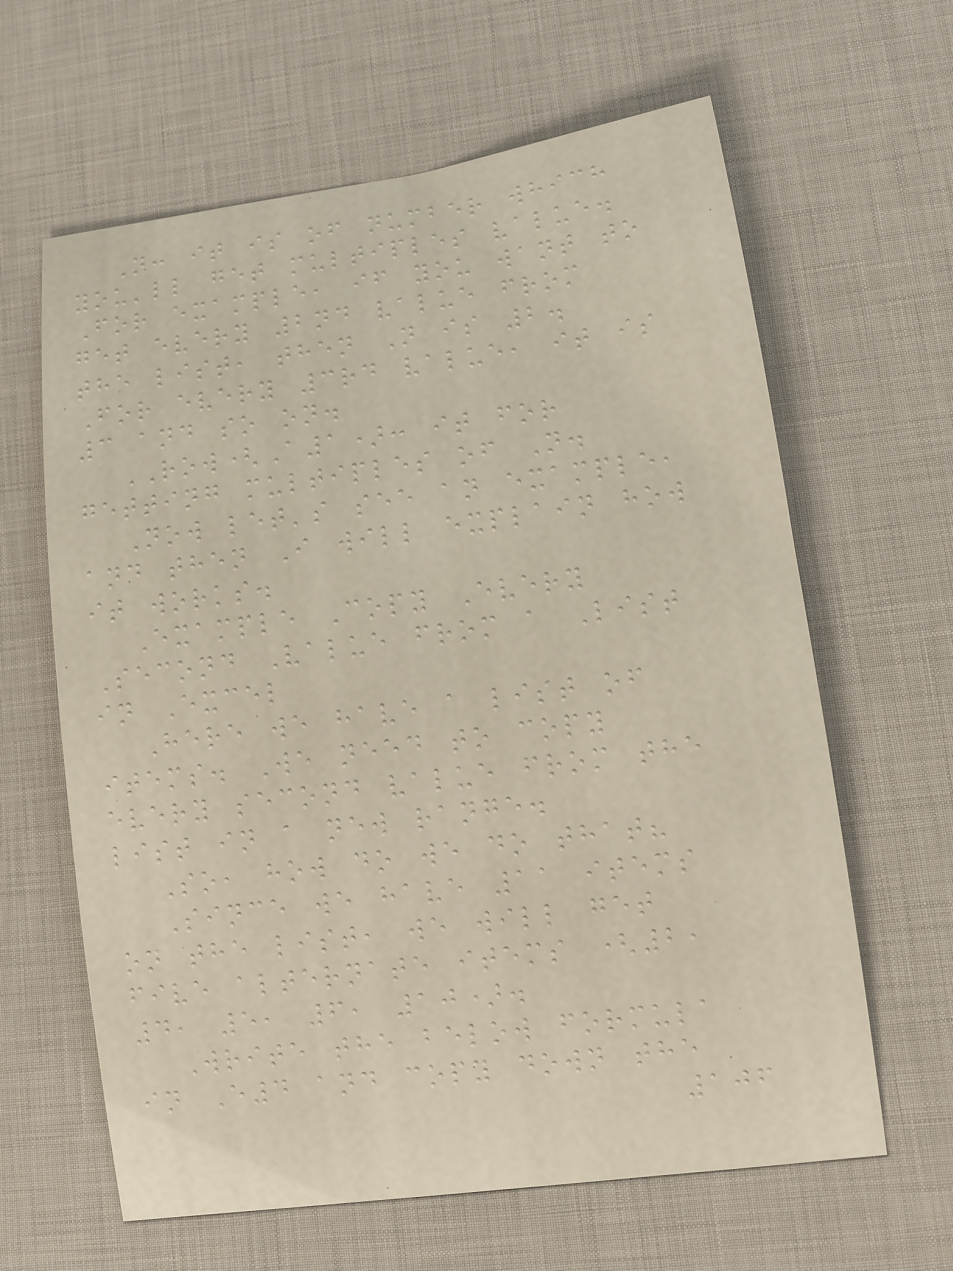N: it is of number which
you'll get multiples value.
For example, if you want to
get every 2nd value from
the list, then N is 2.
For every 3rd value, it is
3 and so on.
ROW(A1): it for
getting multiples of N.
Now let's see an example,
and then I will explain how
it works.
Example Copy Every
Second Value from a List
in Excel
Here we have a list of
items. We need to copy
every second value from the
list in a new range.
So, how do we do that?
Since we have 11 items
on the list, we will get
five alternate items (2,
4, 5, 6, 10).
Write the below formula
in E4 and copy down the
106
